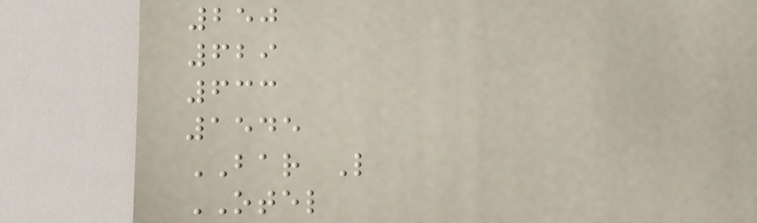250
629
633
1545
BAR L
OTEL
